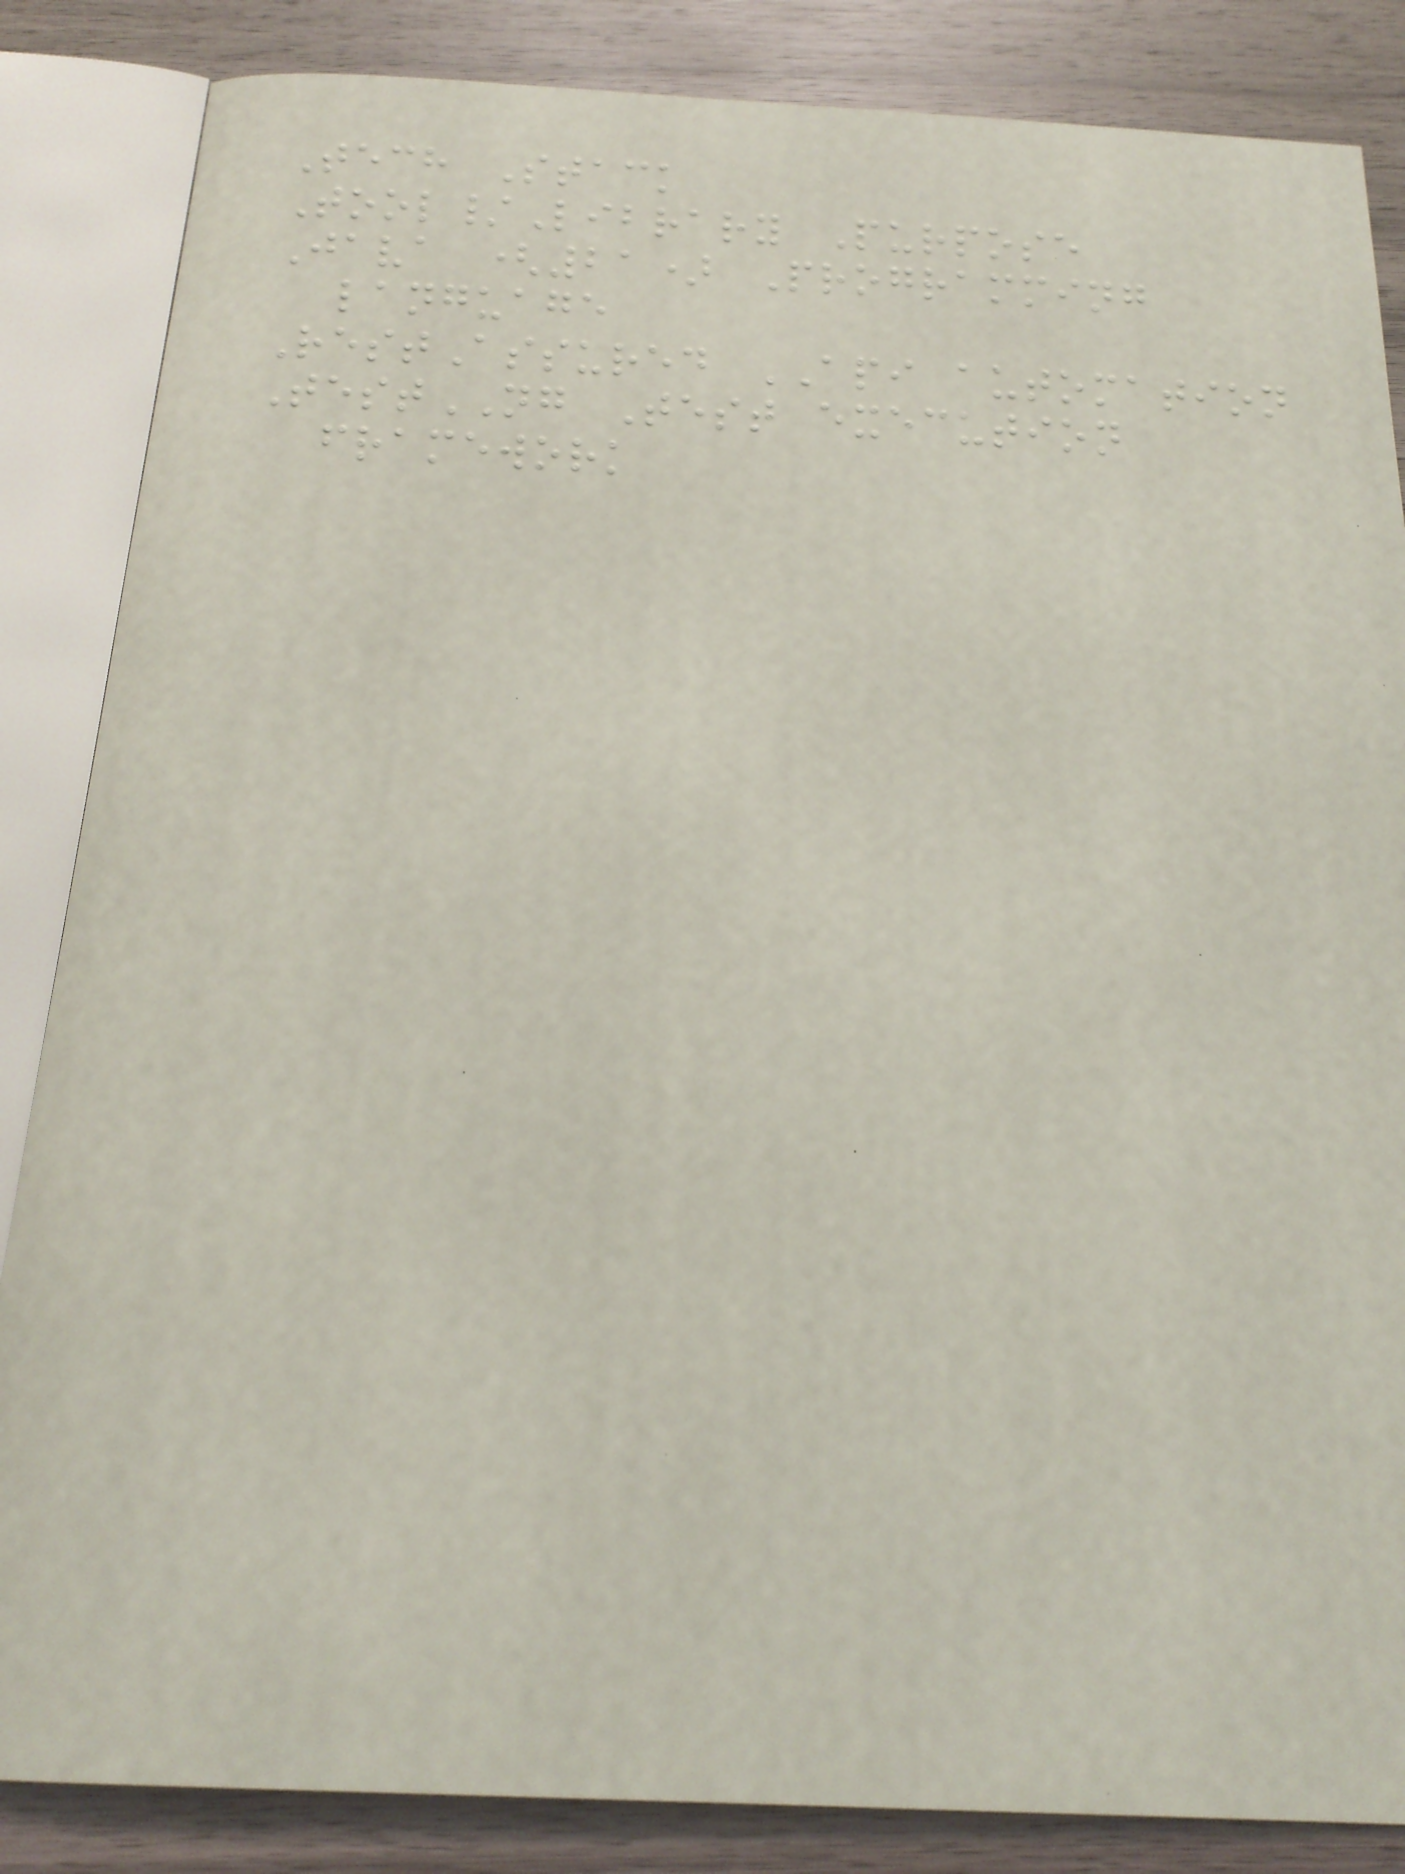Tech Stack
Tool/Library Purpose
Java (21) Programming
language
RestAssured API automation
TestNG Test execution
framework
